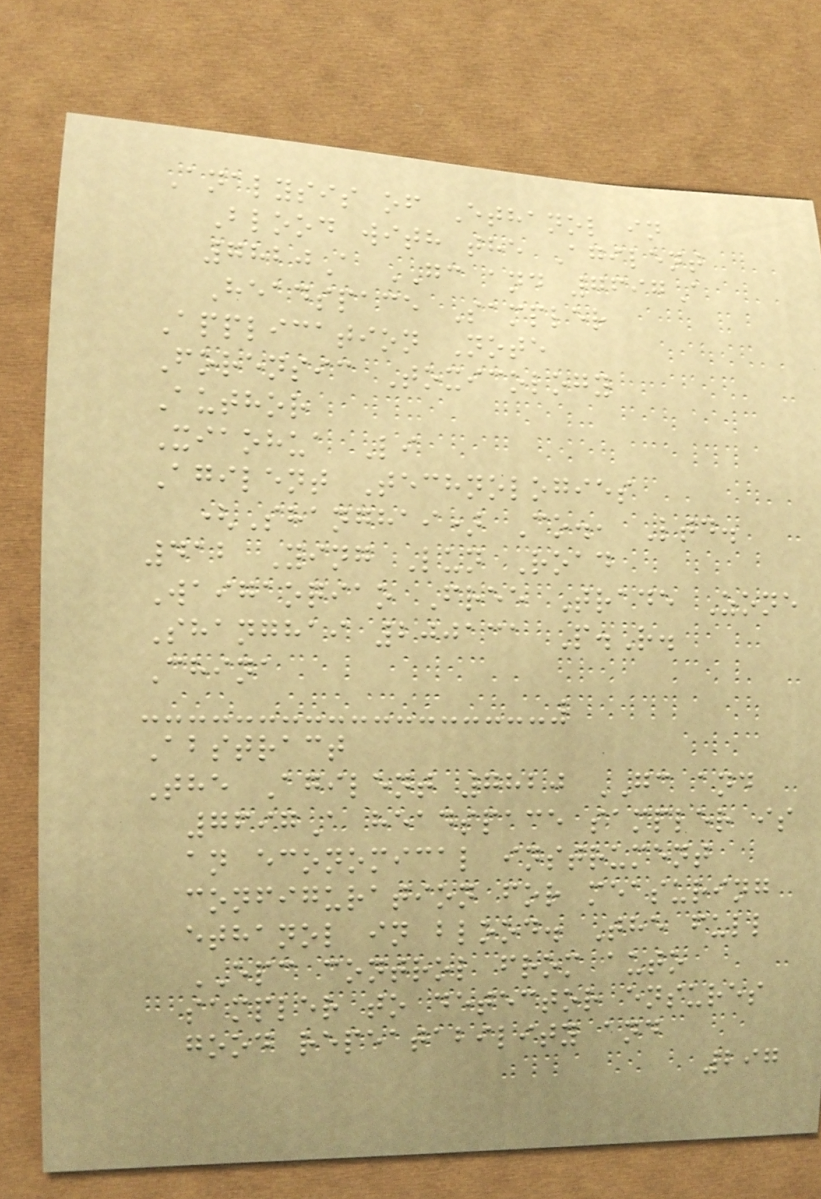Analysis of Ethanol in
Blood with the Agilent
7820A GC and 7697A
Headspace Sampler
Application Note
Forensic Toxicology
Author
Xiaohua Li
Agilent Technologies
(Shanghai) Co., Ltd.
412 Ying Lun Road
Waigaoqiao Free Trade Zone
Shanghai 200131 P.R.
China
Abstract
The Agilent 7820 GC and
7697A headspace sampler is
an economical instrument
configuration for measuring
ethanol in blood. The full
EPC control from auto
sampler to detector ensures
good repeatability and
297
